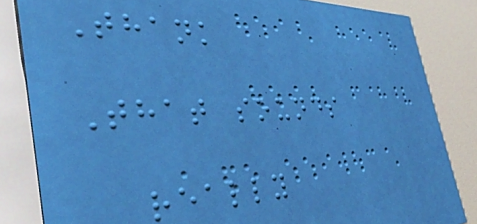Thank
That sounds
really
